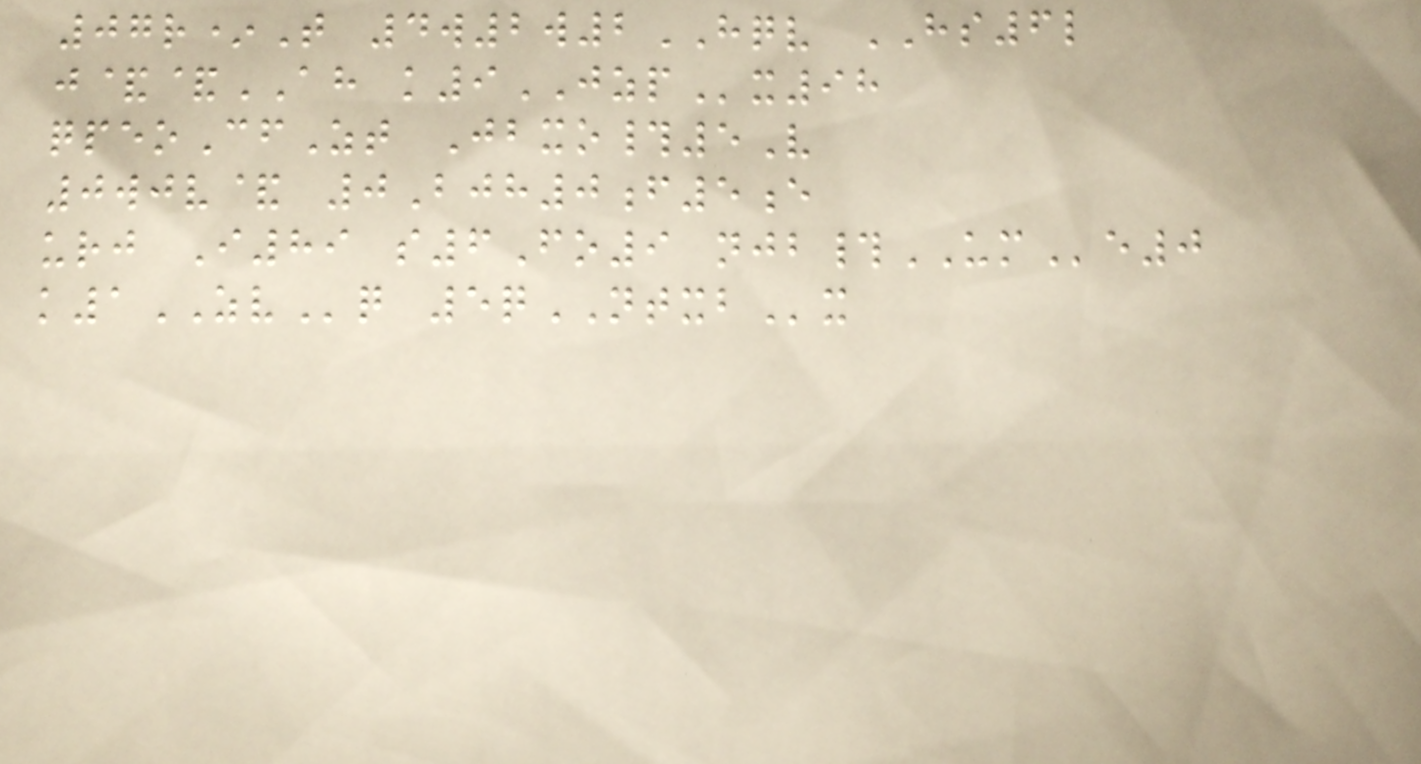07r*T 4w2w2HQV HS6l
j&&AH k9JZPx98
qpeoCfZt Jbxo#5V
0wjv& 0Bjh0f5e
urj I89 s6Fo9 njb#UMe0
k1ZVq 5qNTXBx
